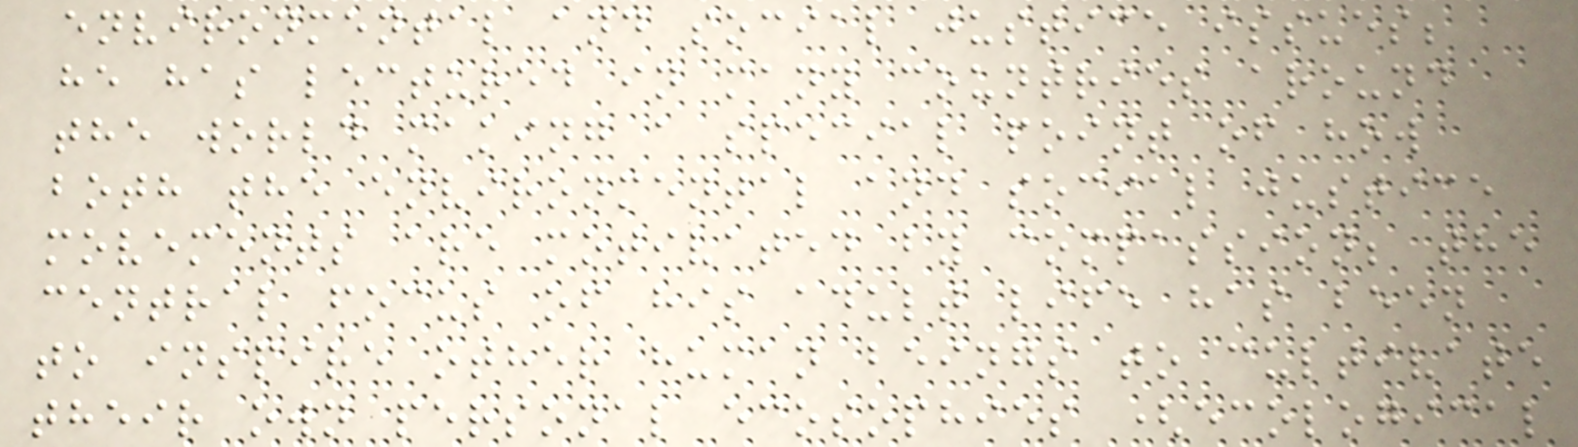environmental and social justice issues;
he has lectured in many countries around
the world making a special point of how
both the environmental and social justice
movements are motivated by compassion; the
central focus of his adult life has been
to inspire other human beings to cultivate
their own personal ecosophies (ecological
